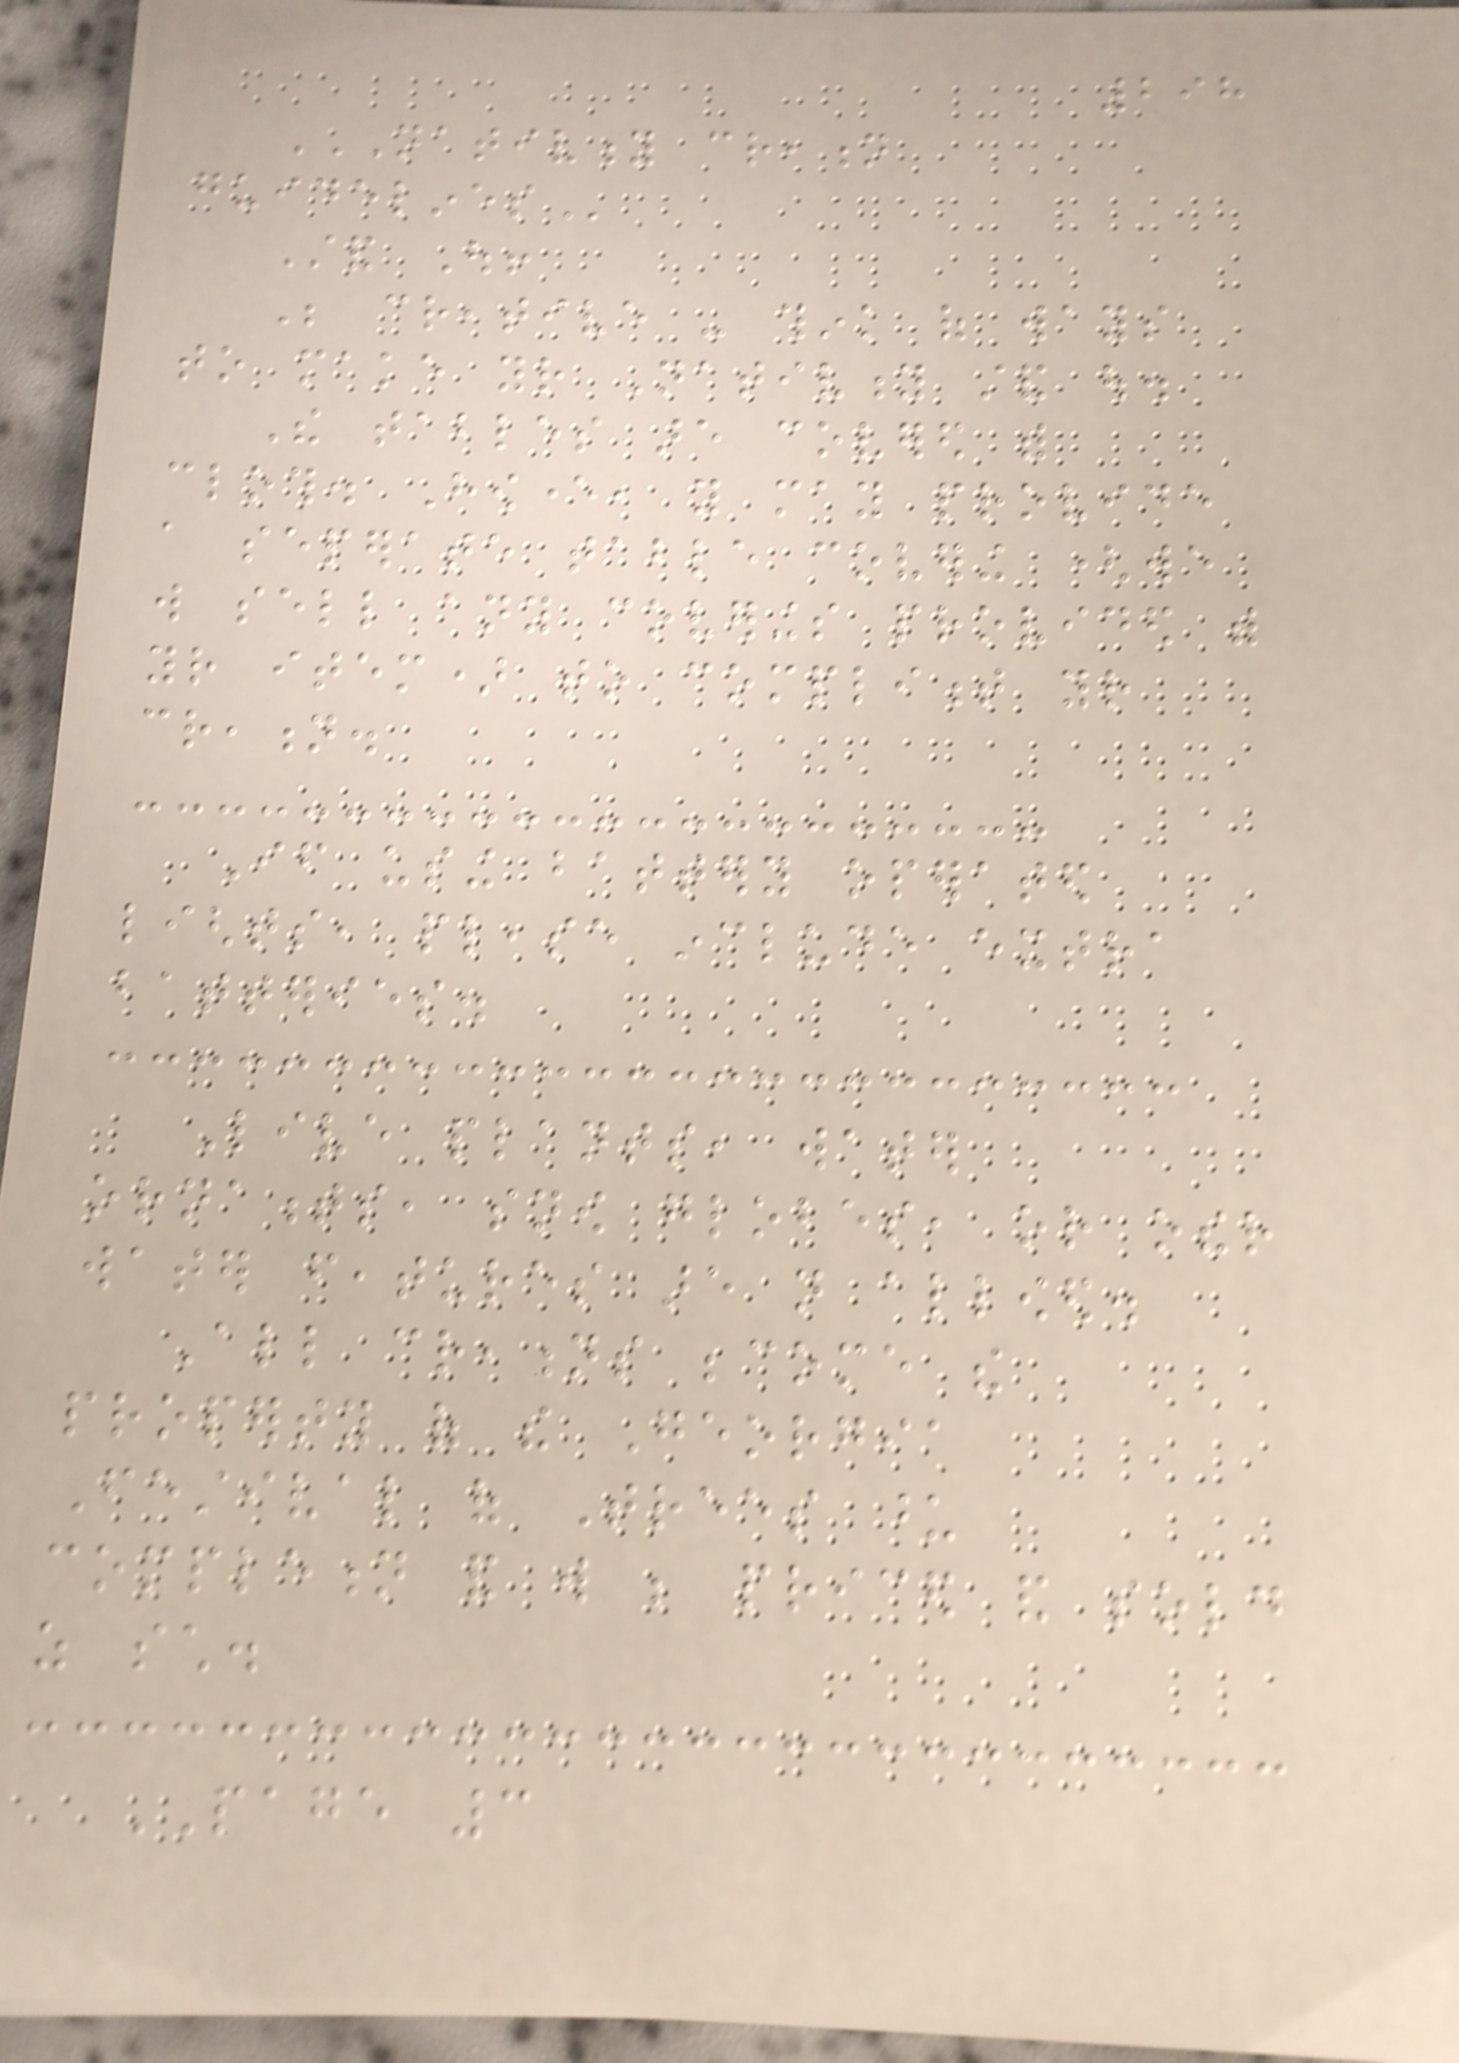298
NATIVITY CREATION
GUIDELINES
Stand Out!
Be creative - think of ways
to make your Nativity stand out.
The tables are covered with
cloth. However, you may provide
a seperate table covering (we
will sell any coverings provided with
your item) to compliment your
creation.
If using battery operated
lights, please include extra
batteries.
Live plants, water
ornaments, snow globes, or other
water features are not allowed.
All creations become the
property of the Georgia
Festival of Trees upon
completion and will be priced and sold
as such.
PAGE 3
